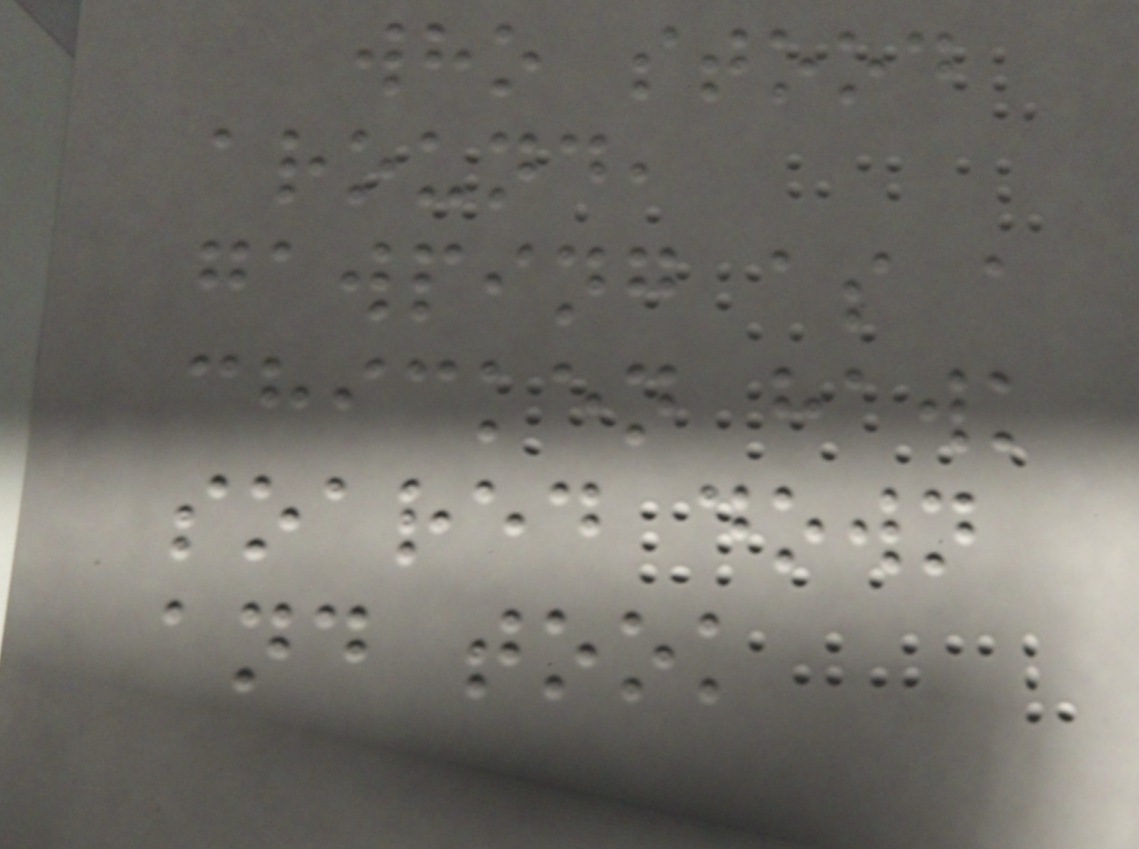who stood
around,
gawping as a
chicken hawk
soared down
and took
